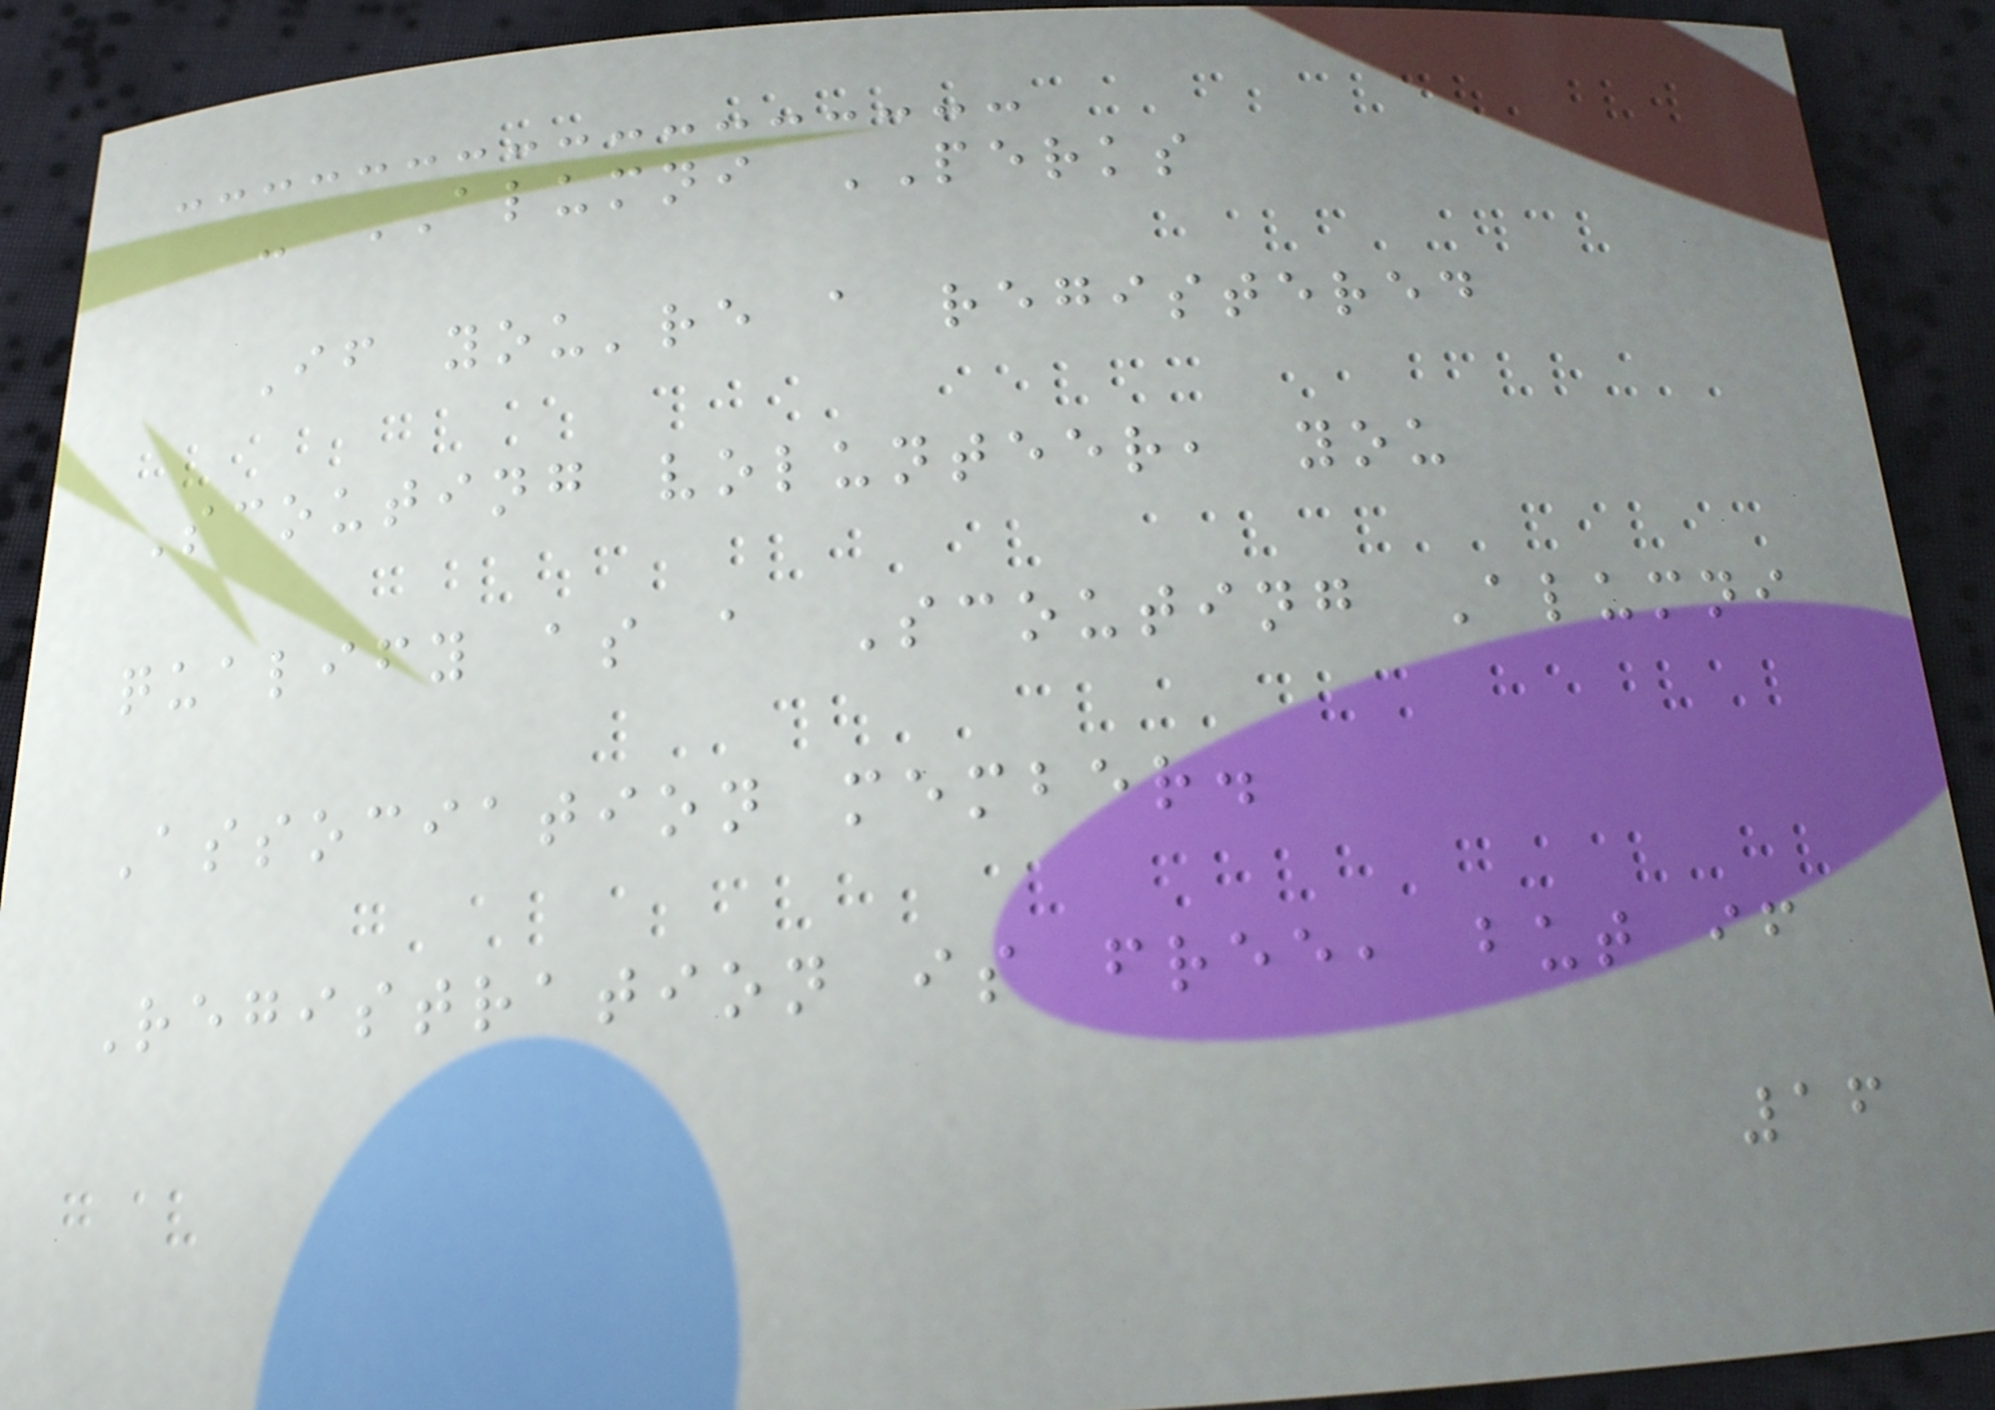- ALUMNI PERKS
If you're a registered
Scouting volunteer, you
qualify as a Scouting Alumni
Association member.
Registration is free, but if
16
